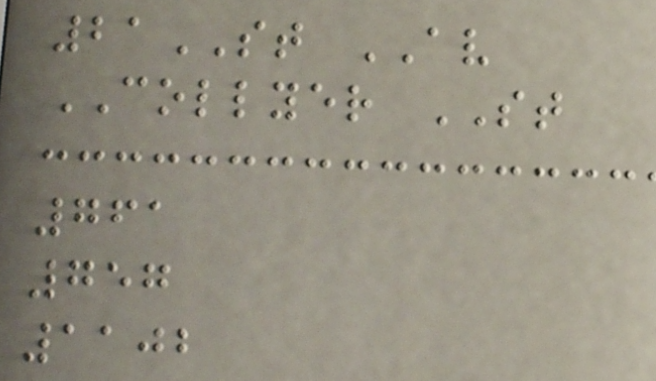21ST AV
COLLYER ST
761
757
1102
